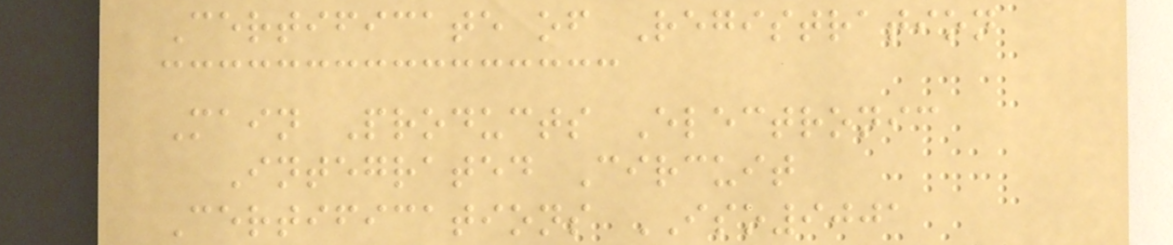Certificate of Registration
Main Products Electronic
Integrated Circuit
Certifications ISO9001
